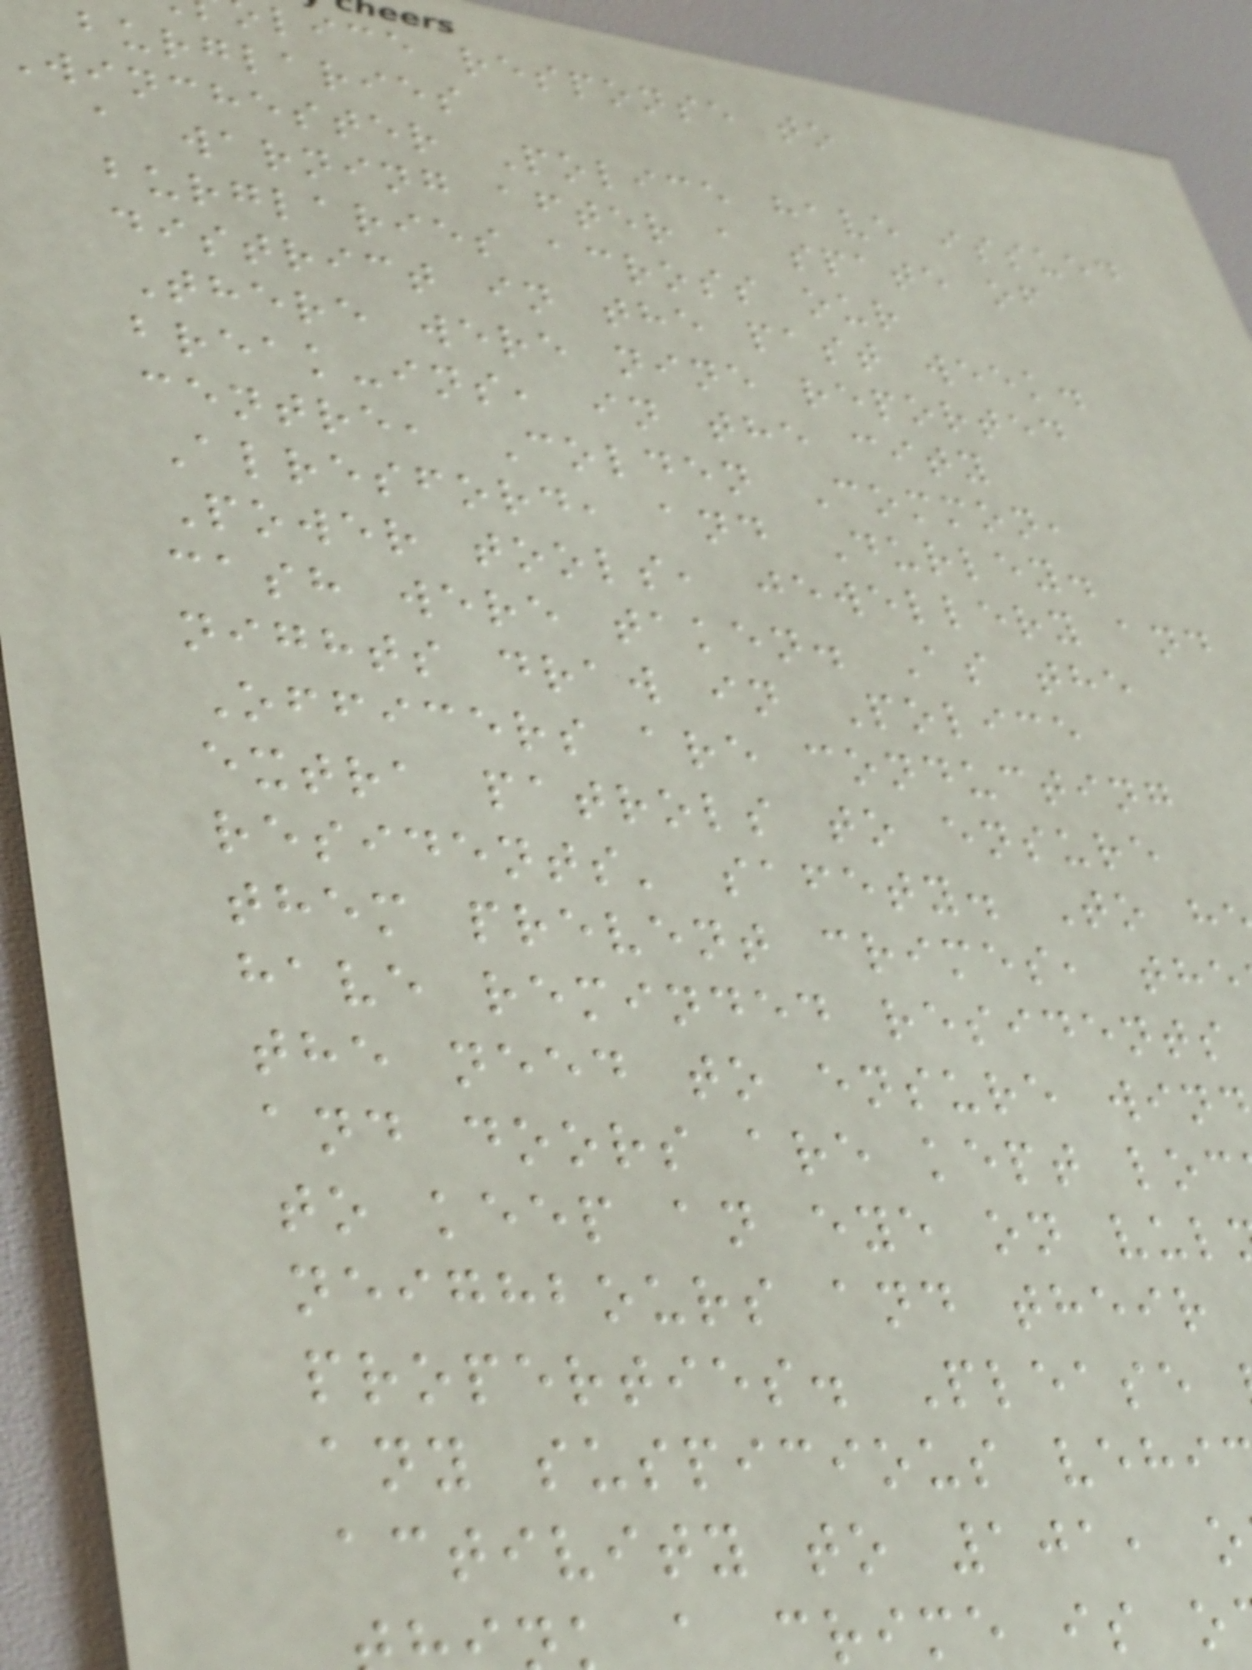lice response to
burglaries
winchester Police have issued
a warning after a spate of
burglaries across our
district in the past week.
There were nine reported
break-ins, in the city
centre, Colden Common,
Alresford, and Durley.
Power tools, jewellery and
cash were taken. As the
nights draw in Police
Officers are conducting
extra patrols to ensure
residents' safety. To h
them prevent crimes, the
have reminded residents
the need to ensure win
and doors are kept loc
to keep an eye on vul
neighbours and their
properties. Please
any suspicious vehi
activity to 101, o
a crime is o
